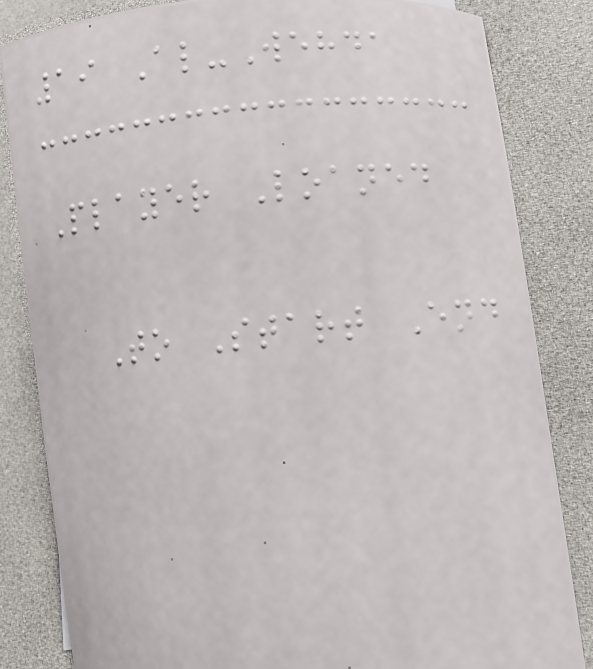19 Al-Wehda
Player Loaned
To Start End
